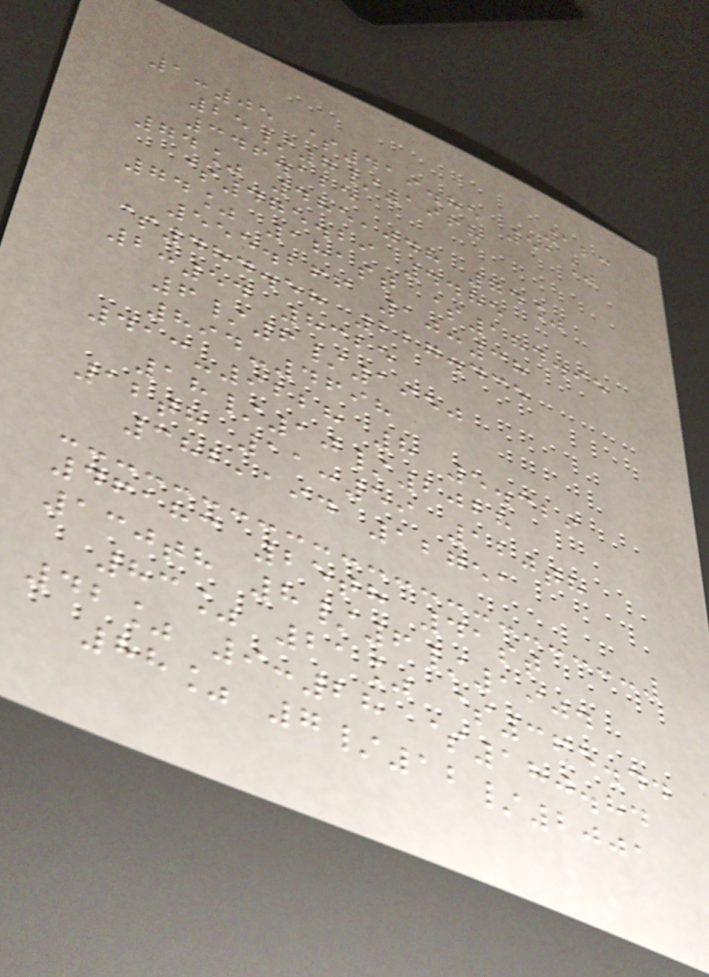123
1:05 $419.85 51%
25/7/1968
346.125
74% 485,048 74%
$475.29 4485
74% 181st $184.95
555.266 10:38
$484.58 227.435
2:54 8325
6/6/1950
894-4698
413-9228 8 5.329
18/10/2028
12th 11:59 120th
382,194 12751
46183 25th 41st
130th 8/6/1904
83% 21% $365.44
42% 9:28 $180.84
88% 7/12/2001
